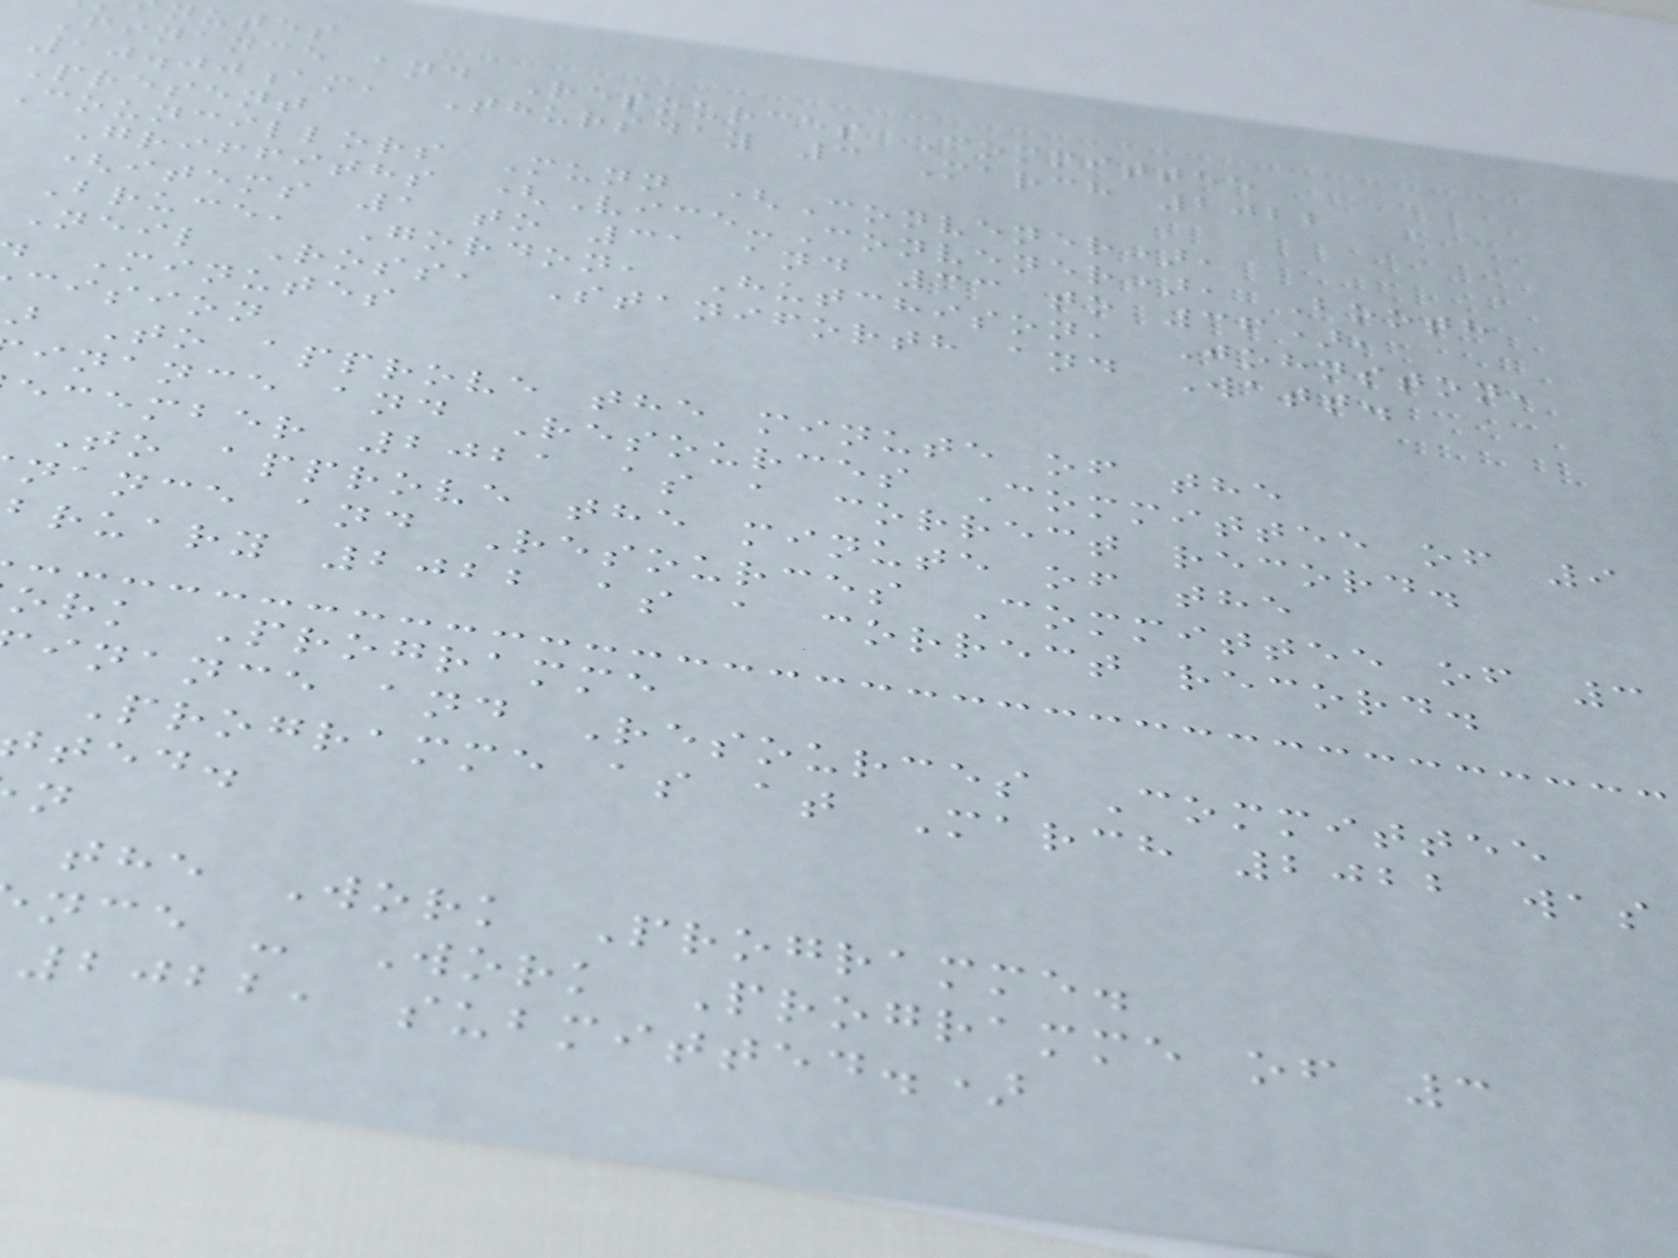nutes
Finance and Resources Committee
10.00am, Thursday 3 March 2022
Present
councillors Munn (Convener),
Griffiths (Vice-Convener), Booth
(items 1 to 31 and 33 to 36),
Bruce, Gordon, Hutchison, Johnston,
Neil Ross, Staniforth and Watt.
Minutes
cision
To approve the minute of the
inance and Resources Committee of 9
ecember 2021 as a correct record.
To approve the minute of the
nance and Resources Committee of 3
bruary 2022 as a correct record.
ork Programme
inance and Resources Committee
Programme as at March 2022 was
ted.
the Work Programme.
nce - Work Programme of 3
2022, submitted.)
